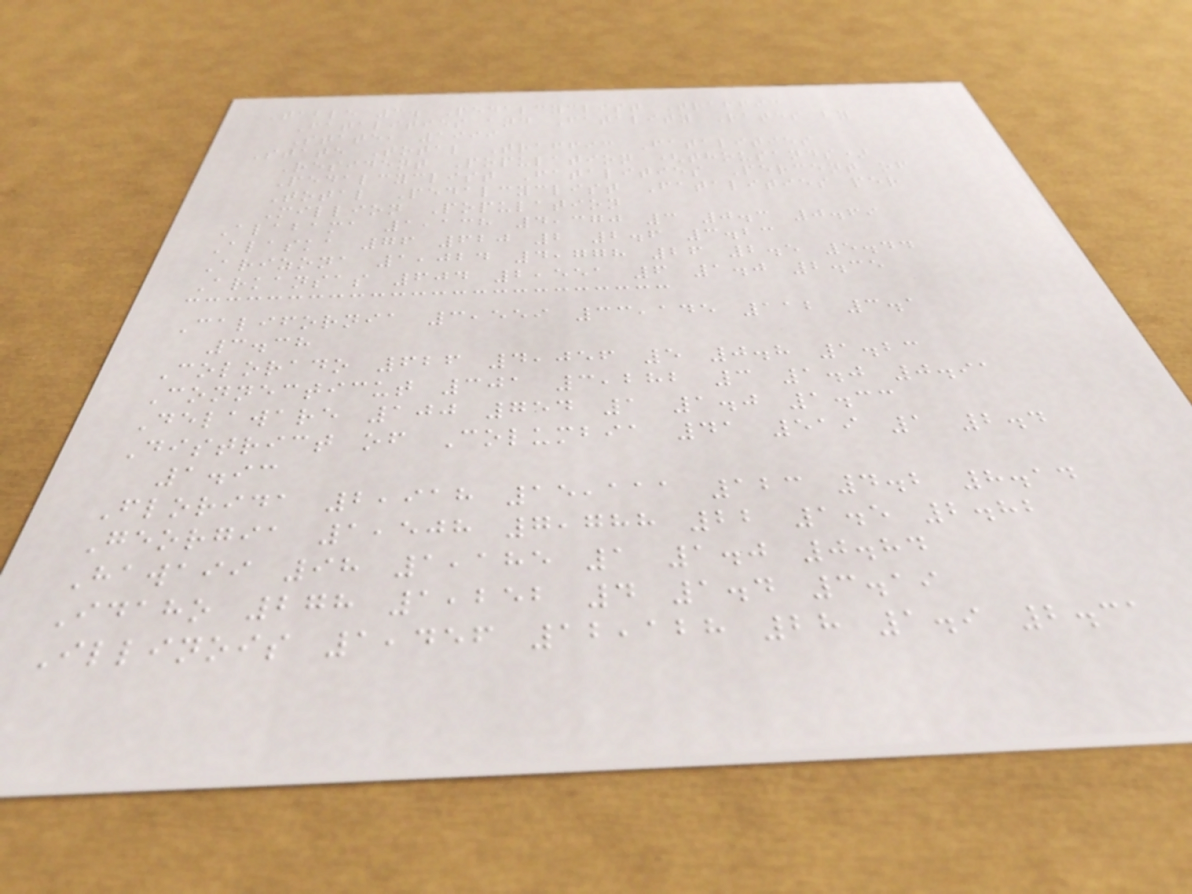Table 3. Pedalcyclist Traffic
Fatalities and Fatality Rates by
State, 1999
State Total Traffic Fatalities
Resident Population (thousands)
Pedalcyclist Fatalities Percent of
Total Pedalcyclist Fatalities per
Million Population
Alabama 1,138 4,370 3 0.3 0.69
Alaska 76 620 2 2.6 3.23
Arizona 1,024 4,778 26 2.5 5.44
Arkansas 604 2,551 6 1.0 2.35
California 3,559 33,145 112 3.1
3.38
Colorado 626 4,056 5 0.8 1.23
Connecticut 301 3,282 3 1.0 0.91
Delaware 100 754 1 1.0 1.33
District of Columbia 41 519 1 2.4
1.93
Florida 2,918 15,111 123 4.2 8.14
Georgia 1,508 7,788 22 1.5 2.82
Hawaii 98 1,185 1 1.0 0.84
Idaho 278 1,252 4 1.4 3.19
Illinois 1,456 12,128 28 1.9 2.31
